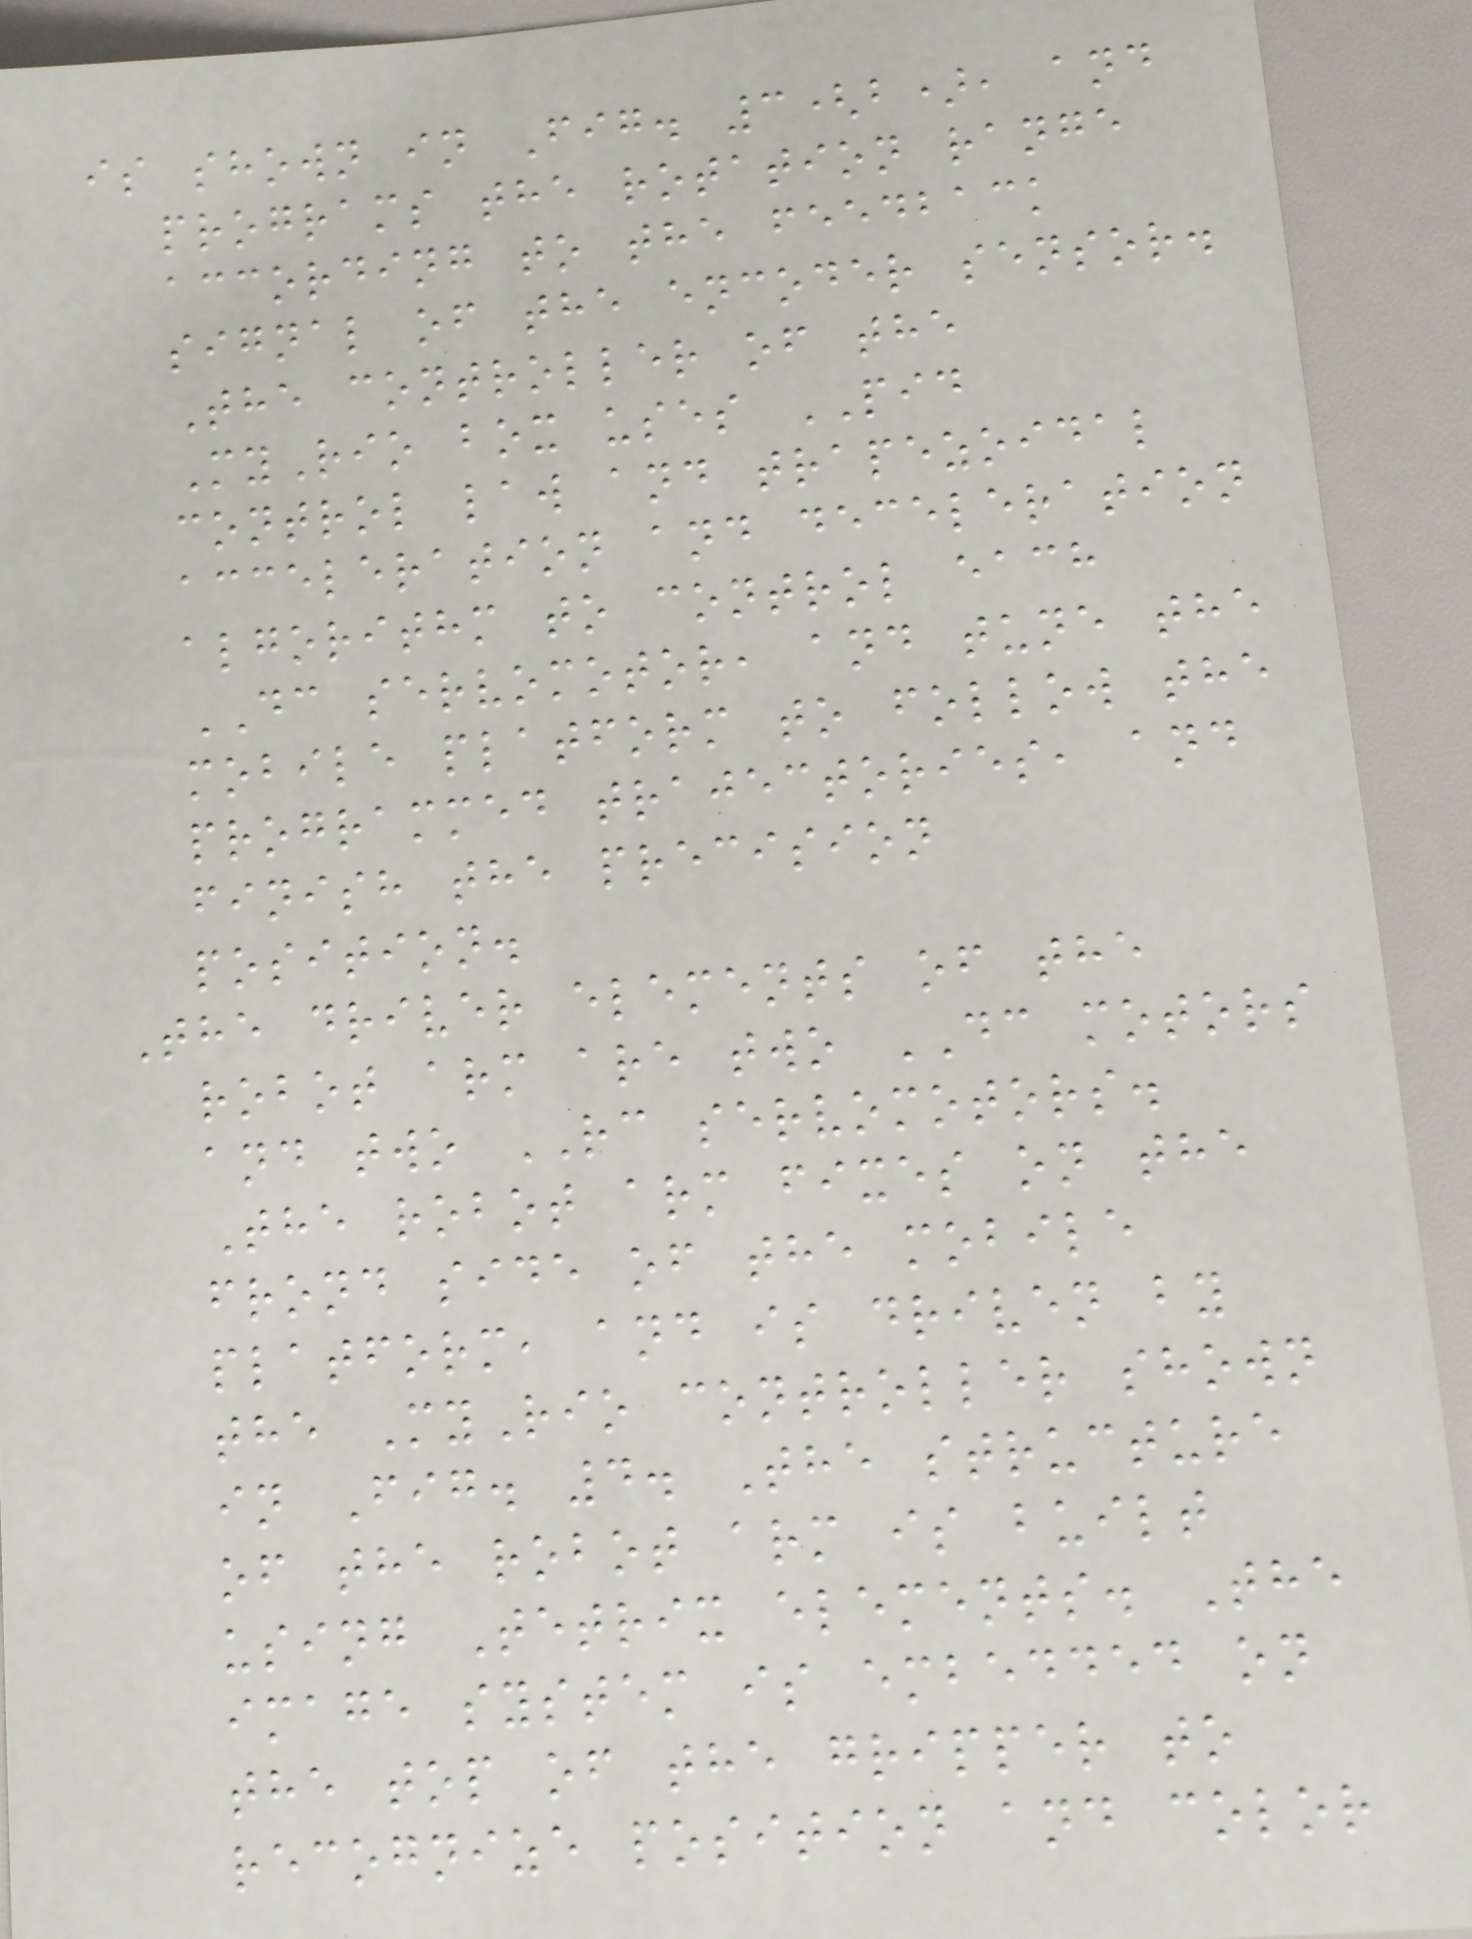is shown in Fig. 3(b), and
programs the rotation range
according to the feedback
signal of the encoder sensor.
The controller of the
MyRio box uses PID
control law and trapezoidal
acceleration and deceleration
algorithm to control each
DC servomotor, and tune the
mobile platform to follow the
programmed trajectories, and
finish the precision
position.
The driver elements of the
robot arm are two DC motors
and two RC servomotors.
The robot arm fixes on the
frond side of the mobile
platform, and is driven by
the MyRio controller shown
in Fig. 4. The structure
of the robot arm is built
using Tetrix elements. The
image system is embedded on
the top of the gripper to
recognize position and color
